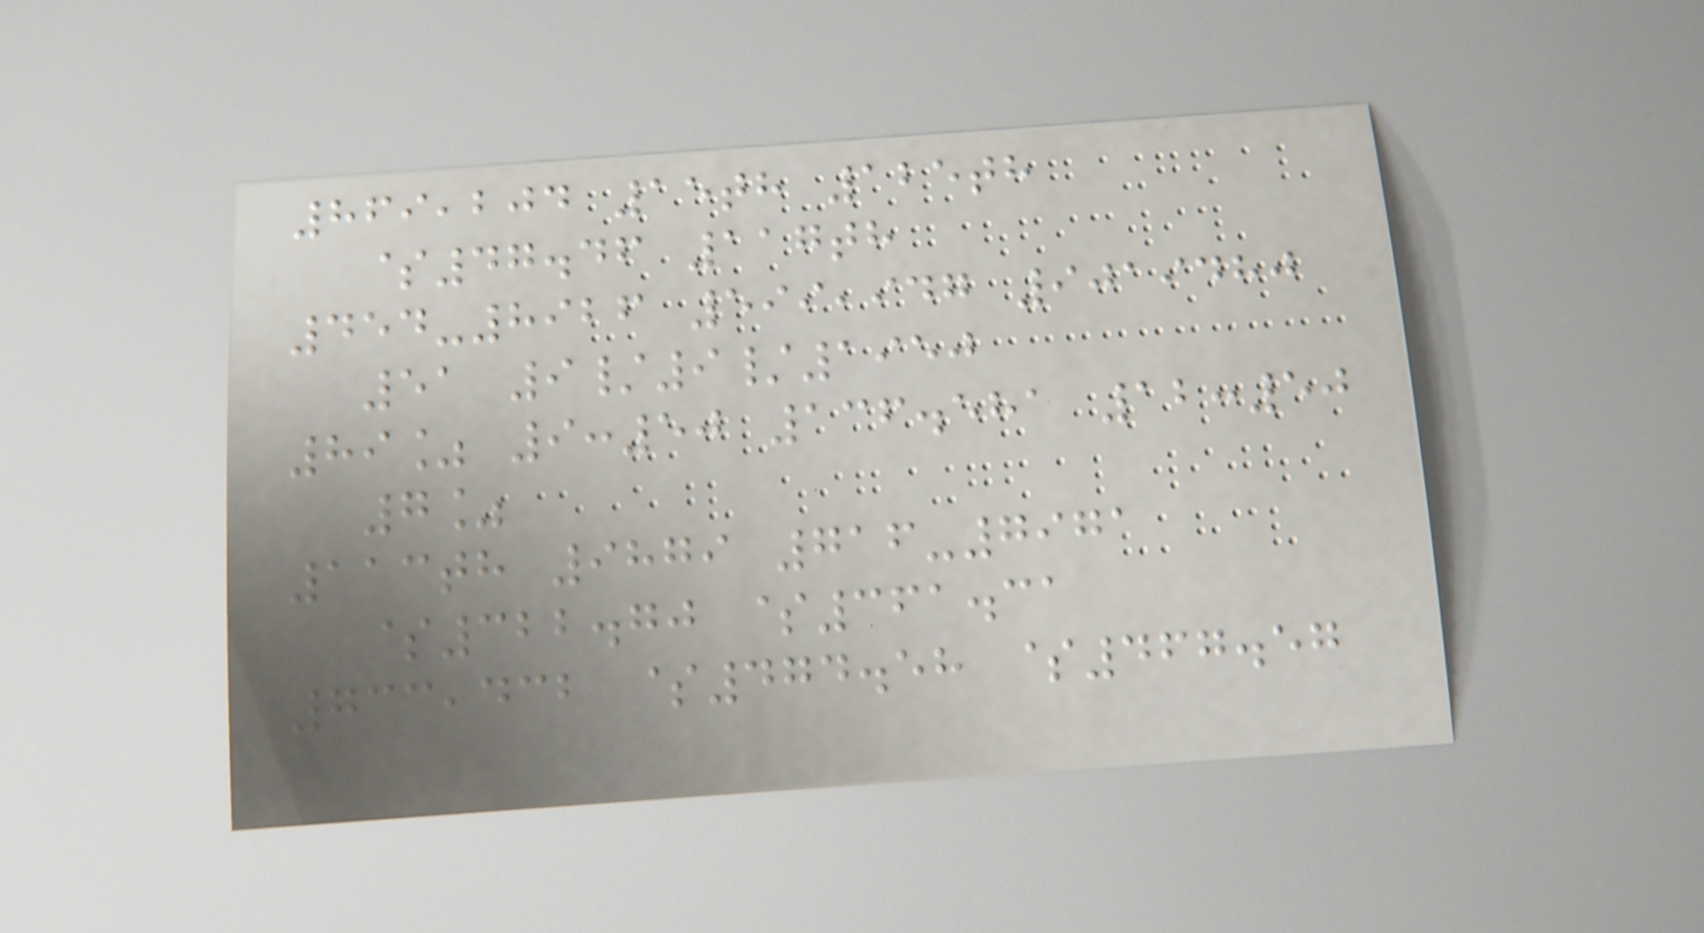869,204 15th 125th
$47.46 117th
454-8926 599,947 9019480
51 9/9/1950
89% 9:50 136.581 12:50
7%
113th 9879 716-7971
$322.70 $361.31
733,432 $474.58 $467.57
